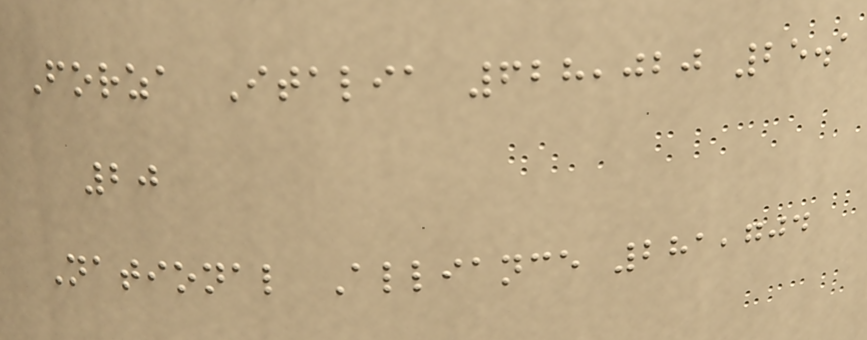Forza Italia 628,020 25.1
20
National Alliance 281,704
